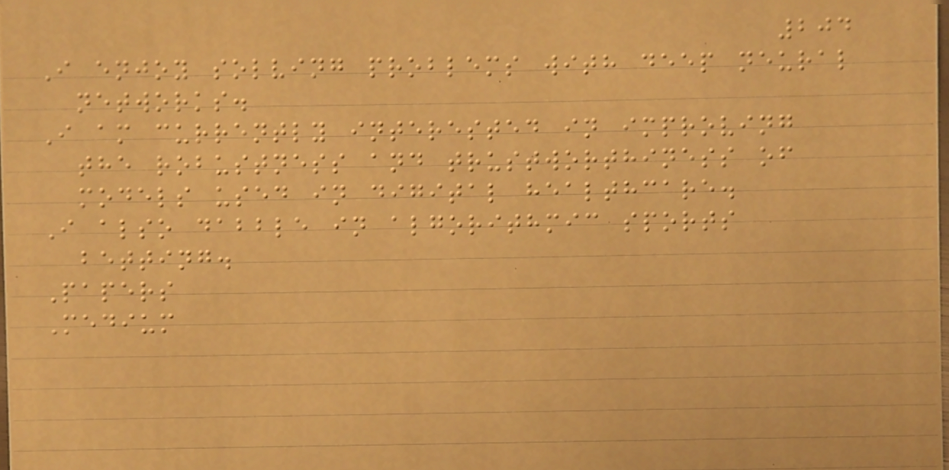204
I enjoy solving problems with deep neural
networks.
I am currently interested in improving
the robustness and trustworthiness of
models used in digital healthcare.
I also dabble in algorithmic sports
betting.
Papers
Medium
